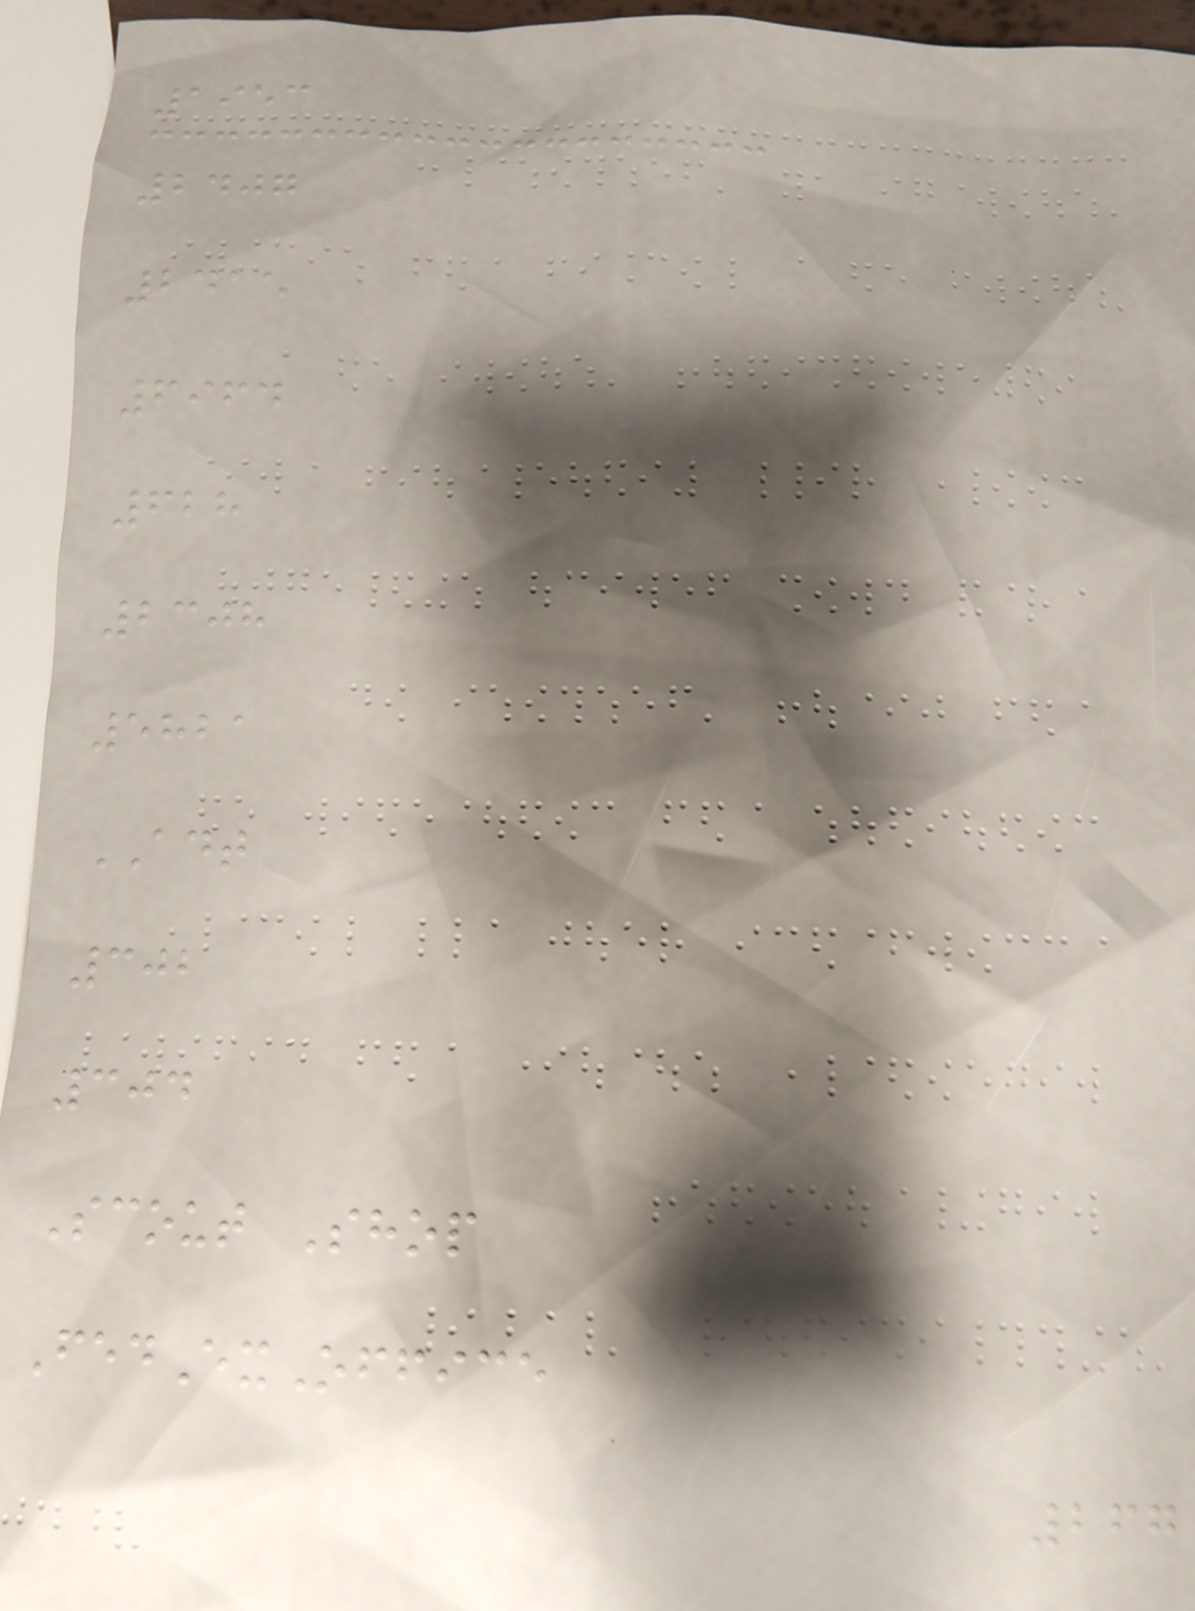1953
2407
2415
6964
628
2308
5821
ADT
302
304
Scout Shop
FedExOffice
267
